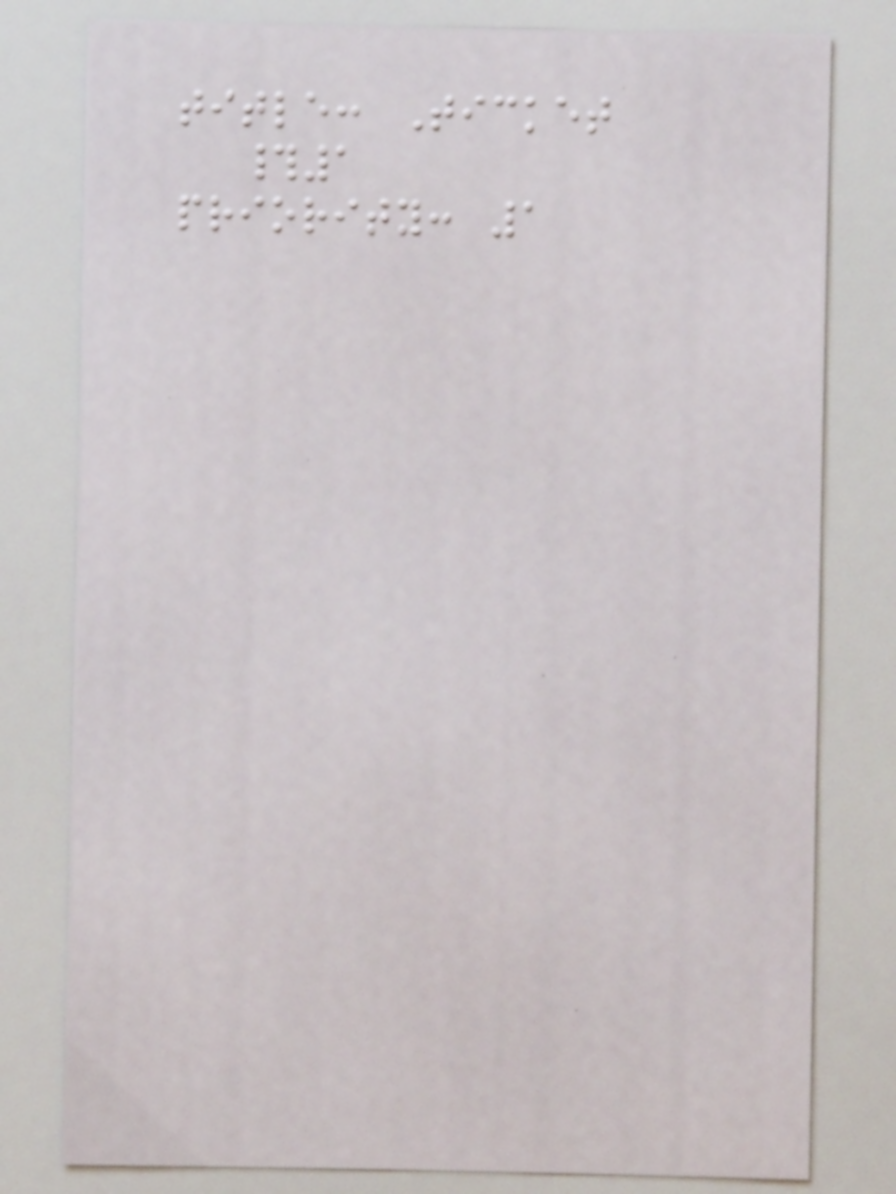title: Ticket
#1
priority: 1
